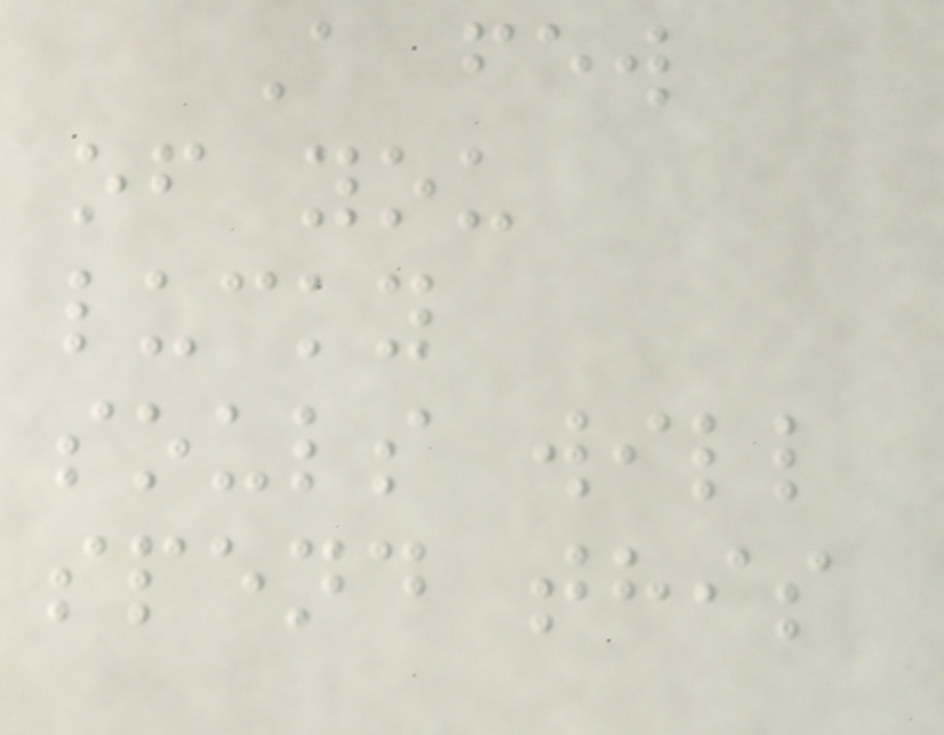A few
of you
lucky
souls will
spend this
